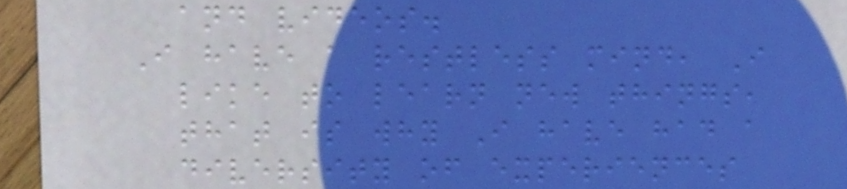and videos.
I have a restless mind, I
like to learn new things,
that is why I have had a
diversity of experiences
